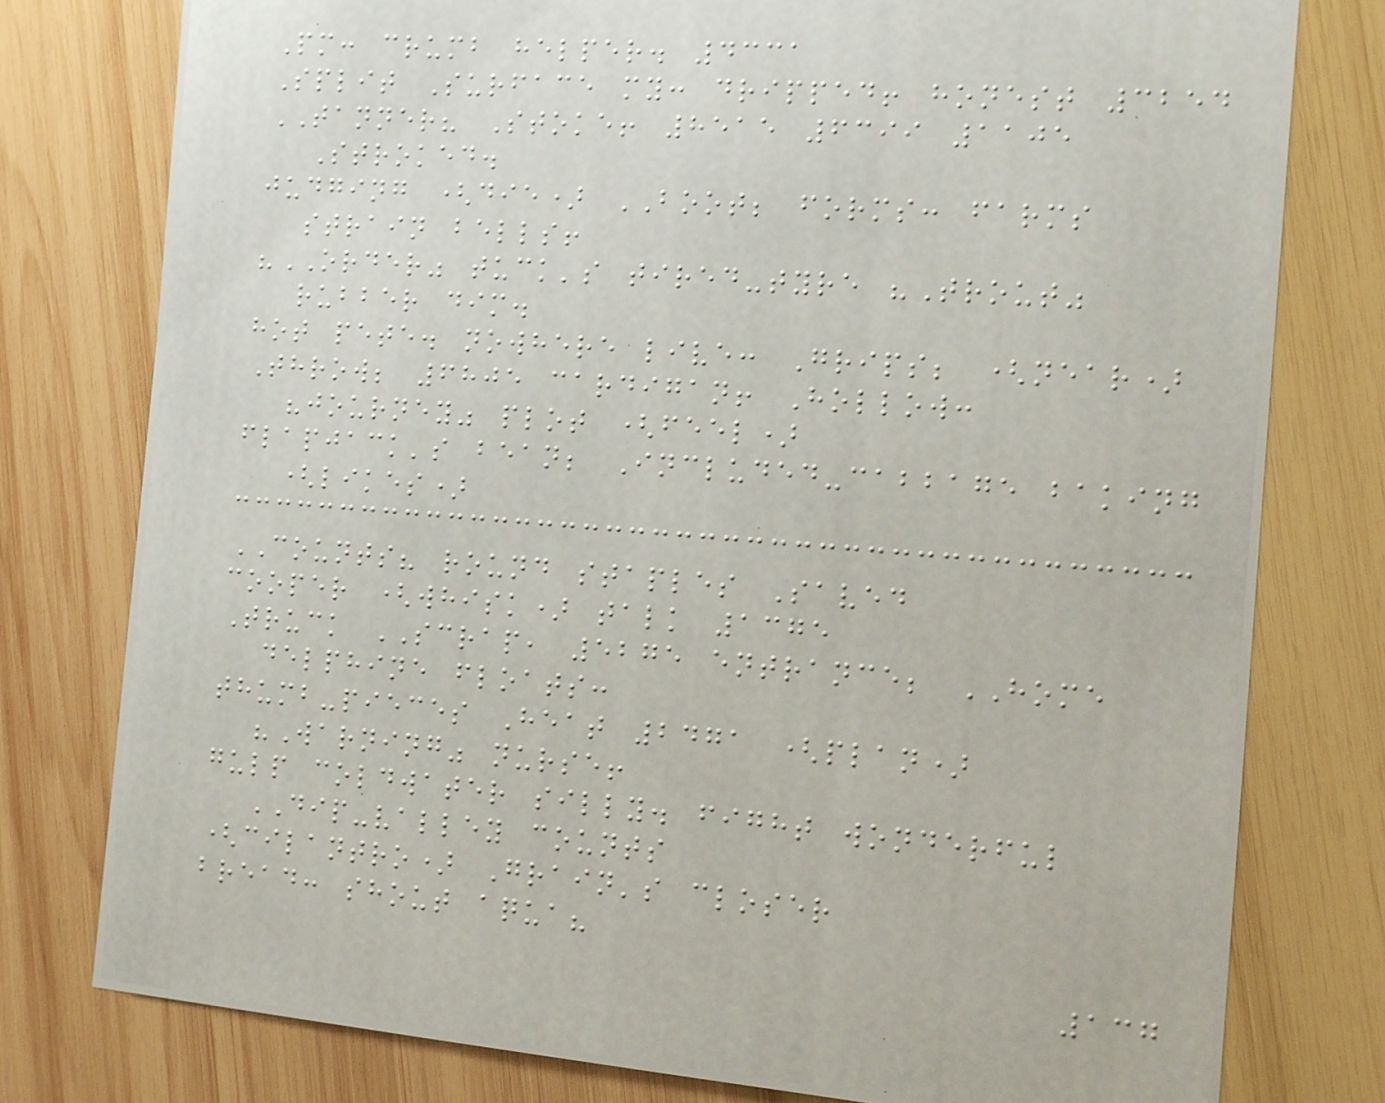Pm: crumb helper. 4331
Split Surface my: dripped! honest 3254
TANNER? Stoke! 8515 6399 1105
Stroked.
judging (die) BOOT; forms: farms
strain bells!
"ORDER" tuck's tired-tyre "Trout"
rubber dim.
hot pete. nowhere live: Grips; (near)
Throw; 6805 cardigan! Hollow:
"journey" plot (feel)
flapjack's bean; Included-cabbage baking
(likes)
COUNTS? round staples Saved
cooper (whisk) talk 1375
Truck SCRAP, 5275 entrance; HOME
delphine floats:
thumb-pieces Heat 2471 (plan)
"Warning" nurse!
gulp coldwater silly. fight wonderful
DIP-valley counts
(cilantro) Grain's closer
bread: shout aqua?
137
